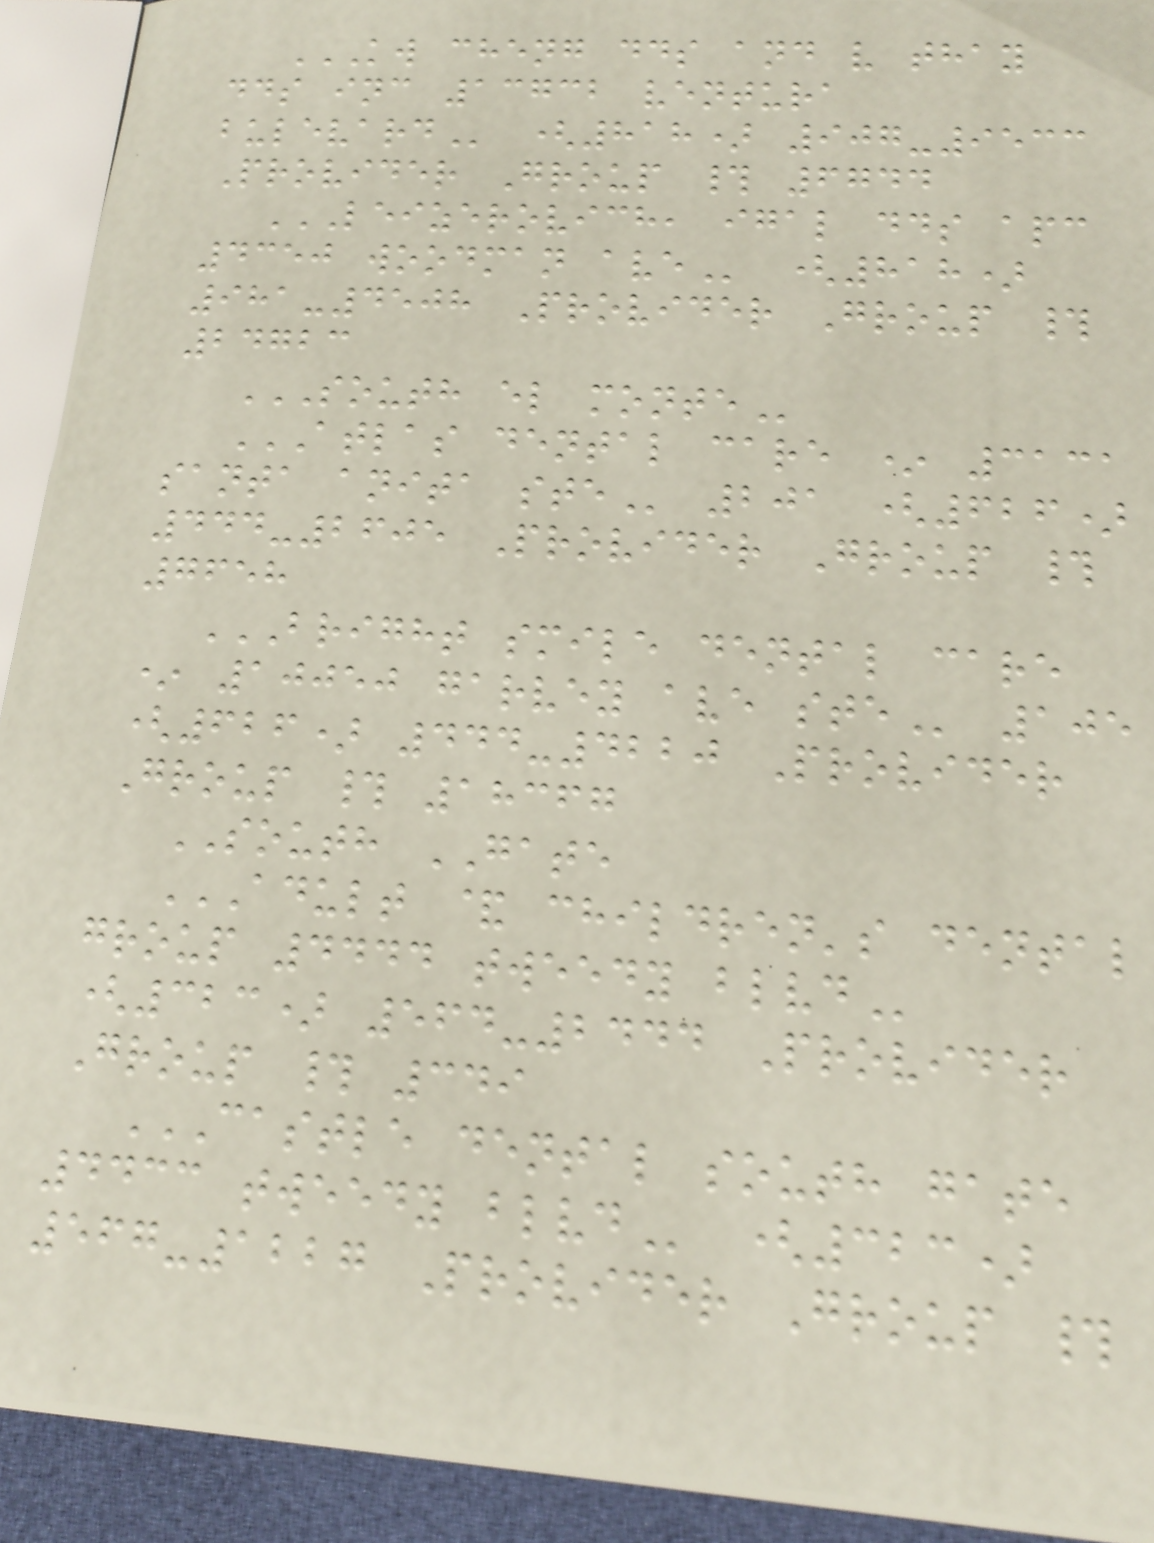KW CHENG DDS AND V THAY
DDS INC 13732 VENTURA
BULEVARD (818) 907-9533
Provider Group # 6744
LEIZEROVICH, IGAL DDS APC
4350 WOODMAN AVE (818)
981-4508 Provider Group #
24723
SOUTH EL MONTE
ATLAS DENTAL CARE * 3131
SANTA ANITA STE 201 (626)
444-2605 Provider Group #
7658
BRIGHT SMILE DENTAL CARE
* 10050 GARVEY AVE STE 105
(626) 444-4220 Provider
Group # 18367
SOUTH GATE
ADULT & CHILDREN'S DENTAL
GROUP 4444 TWEEDY BLVD
(323) 564-2444 Provider
Group # 349
CASTLE DENTAL SOUTH GATE
4433 TWEEDY BLVD (323)
567-1227 Provider Group #
